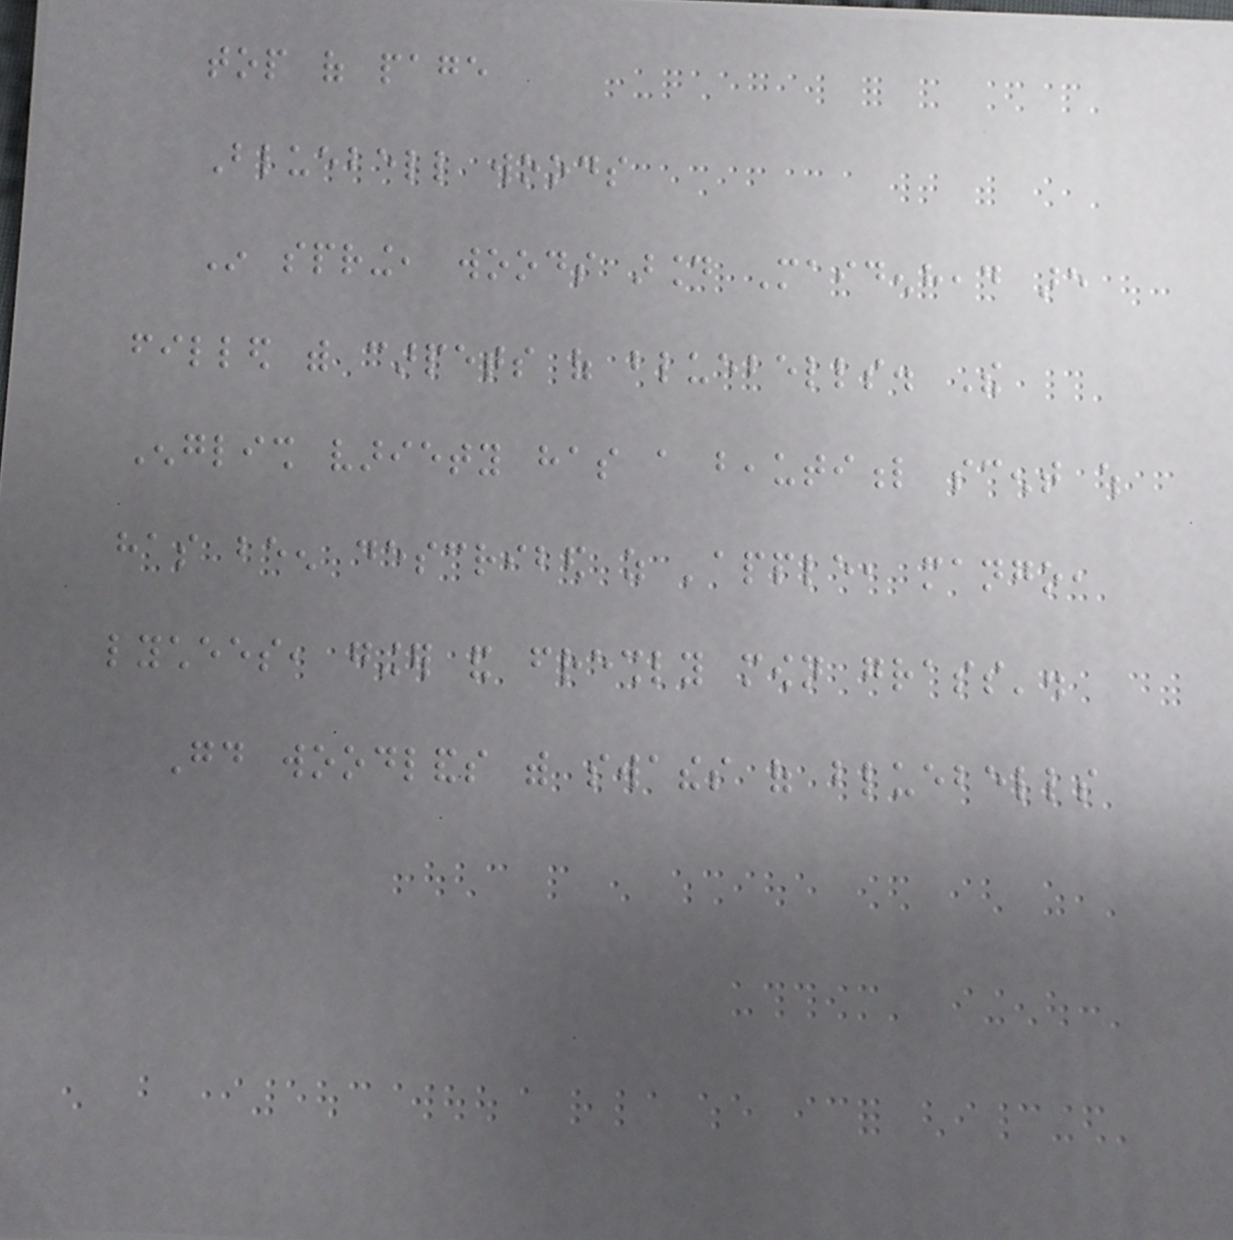top of page
Bluebell woods
In spring, woods around Maidenhead are
filled with carpets of bluebells. The
English variety has a beautiful scent which
has been described as 'apple, mango,
lychees, ginger and freshly mown grass'.
Good woodlands with swathes of bluebells
